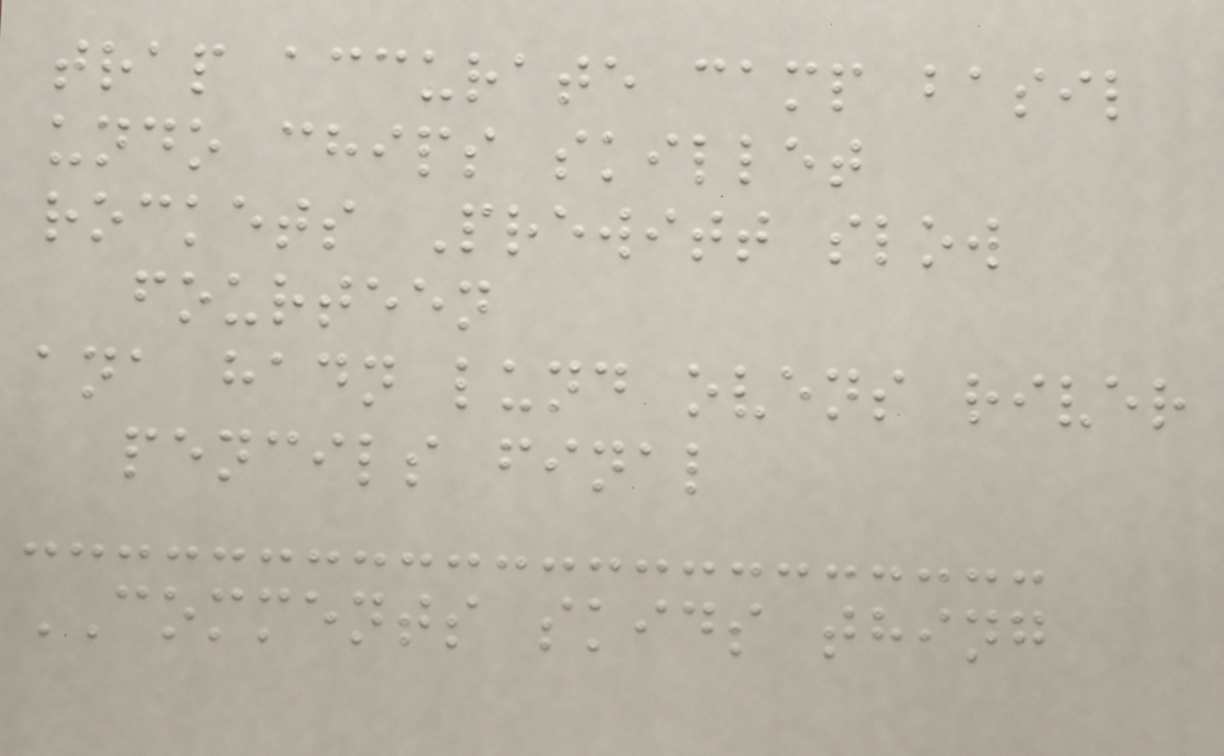trap accurate camp basil
undo chips skillet
rockets Prewitt slow
fourteen
ana hadn lund ovens river
pencils final
COMMENTS skids thing
